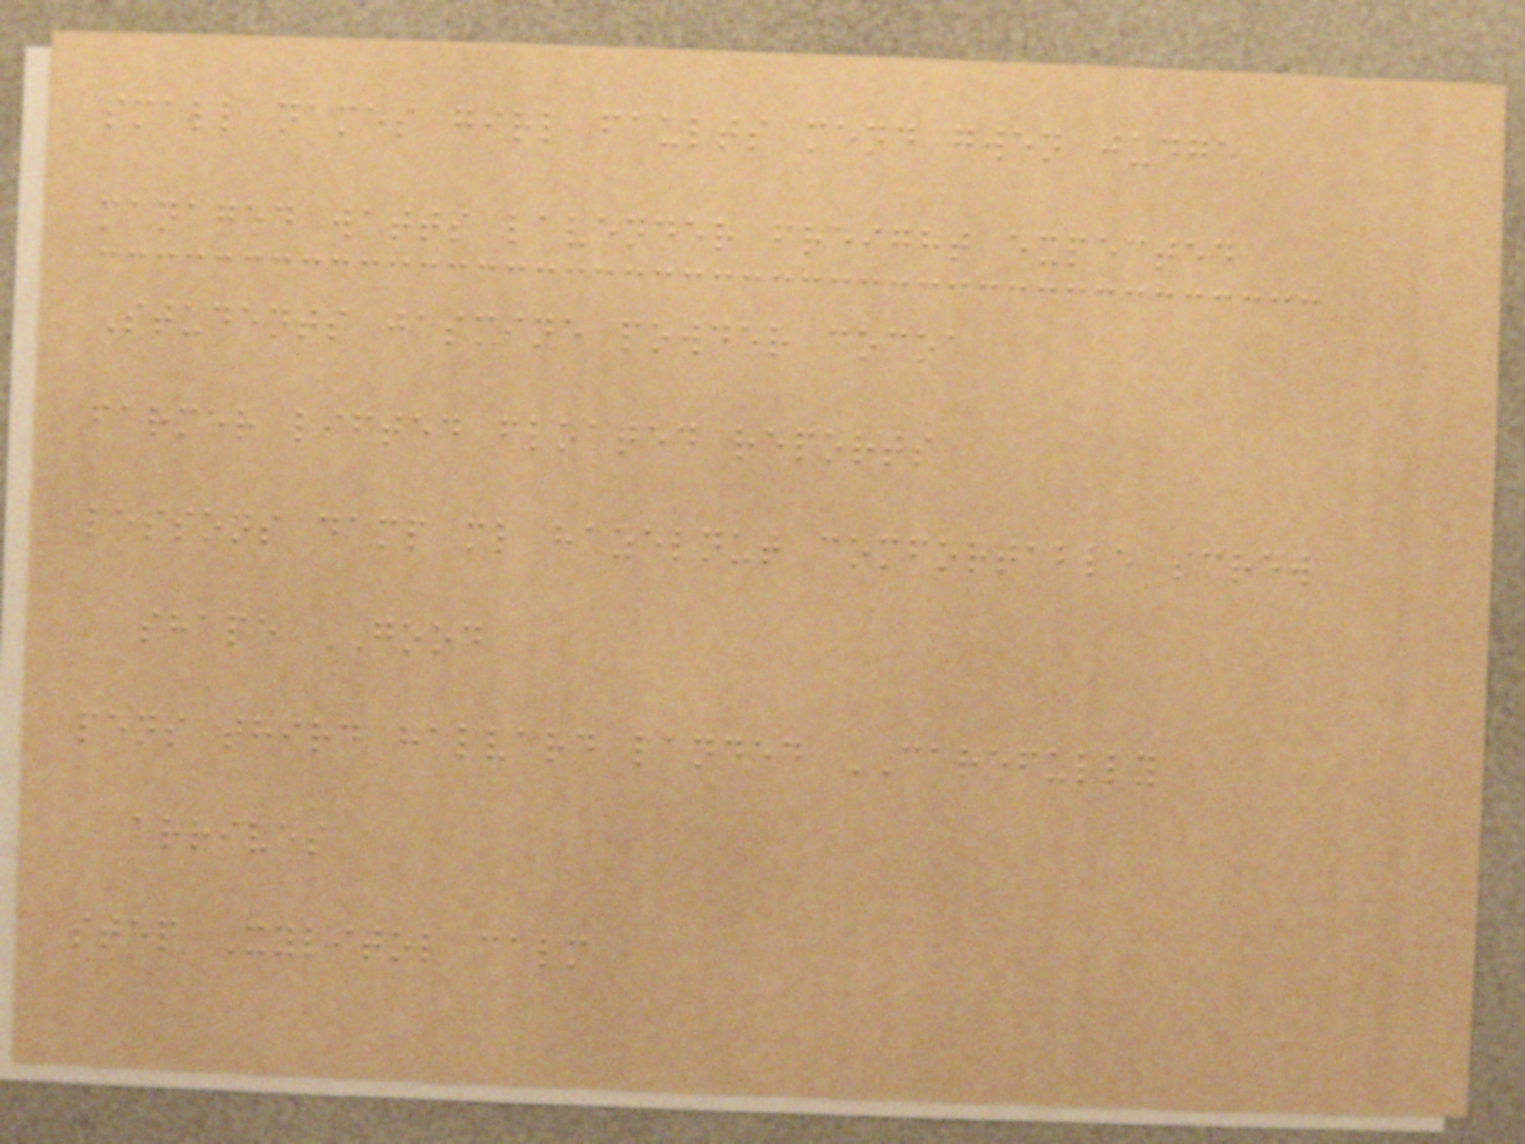small names girl faults mend gwen judge
managed watts lavender freight expected
Students jasmine powder cocoa
farmer lifted floated reports
lessons damp ml hazelnut comfortable screw
shape GOOD
pens third halvard landed CAREFULLY
arrives
step Xylitol calm
